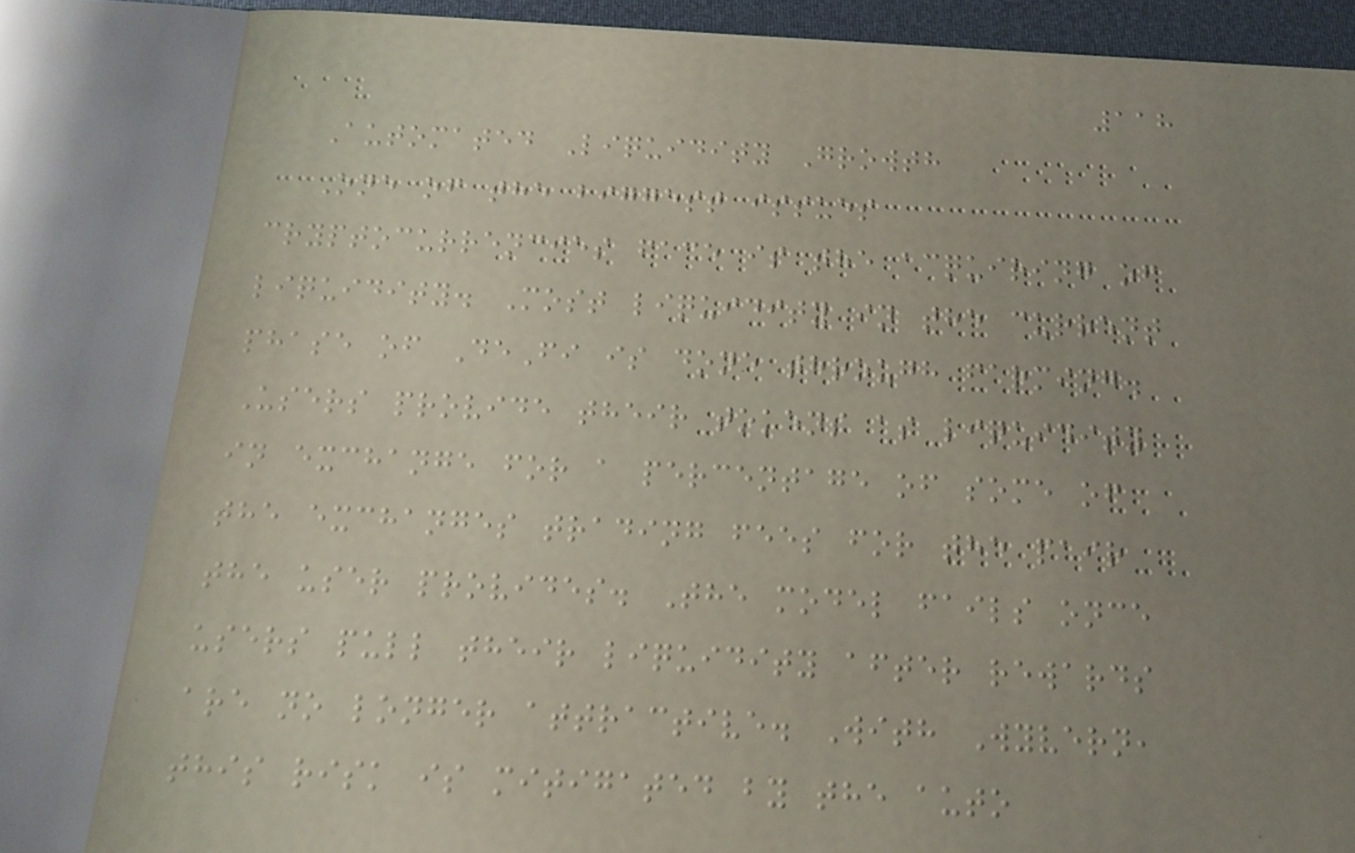118
Automated Liquidity Growth
One of the biggest issues
cryptocurrencies face is the acquiring of
liquidity. Most liquidity in the current
phase of DeFi is done through farming.
Users provide their tokens as liquidity
in exchange for a percentage of some of
the exchanges trading fees for the pair
the user provides. The model fails once
users pull their liquidity after rewards
are no longer attractive. With Wyvern,
this risk is mitigated by the auto
